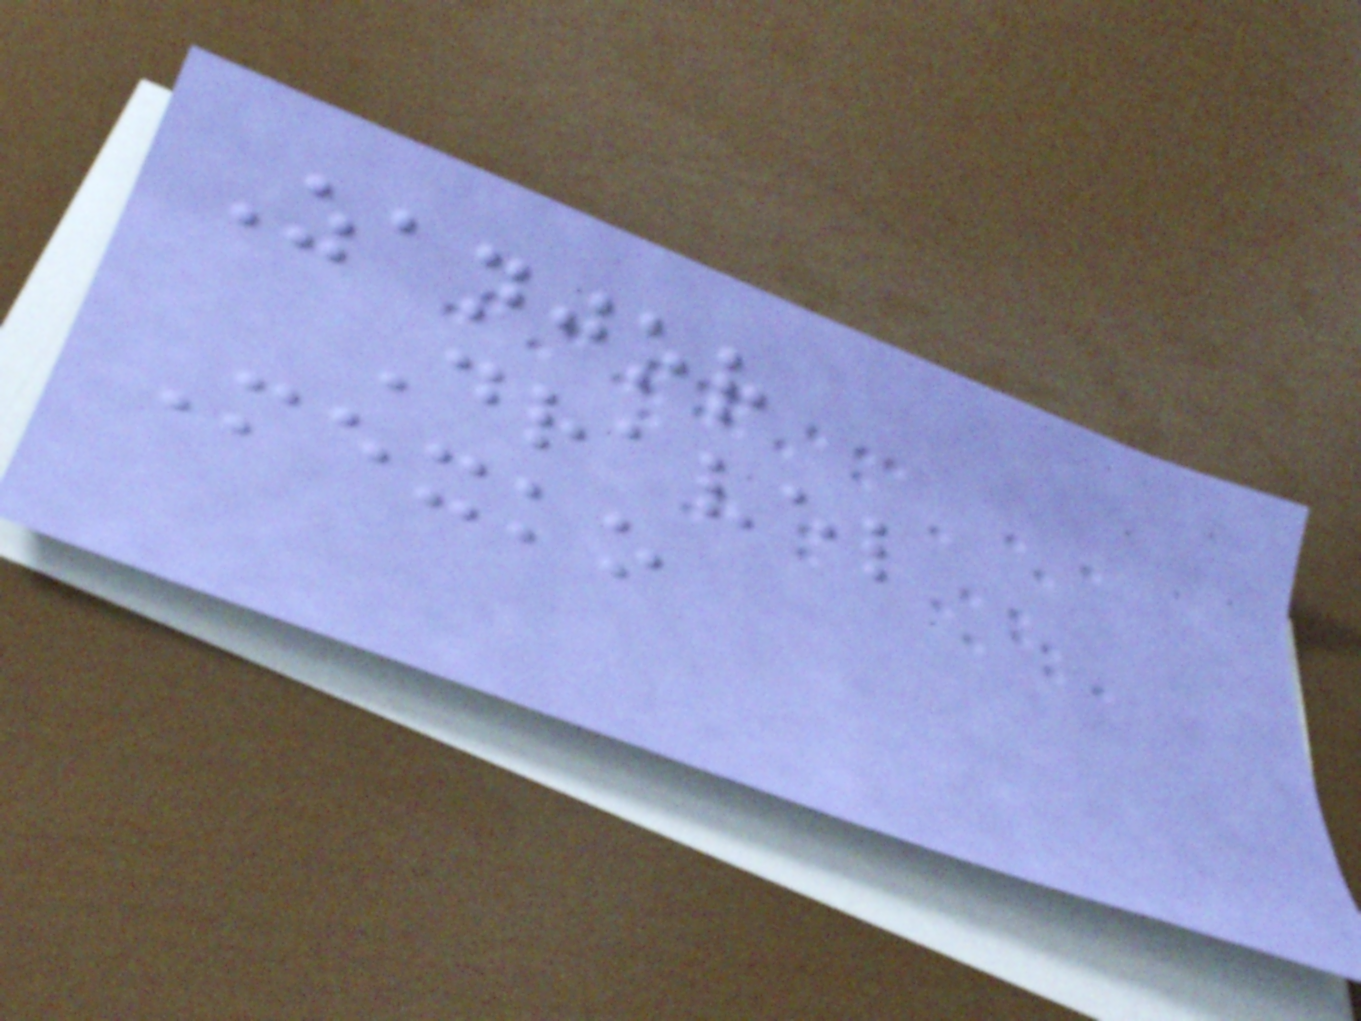Zanjor
Dravel
Mexko
